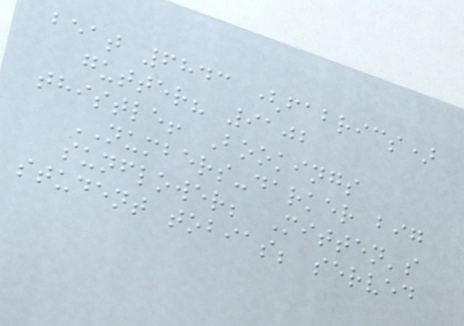beat 6843 (fabrics)
gutter? 9102
thistle! Bookings
NUMBERS-darker big
sunflower; Mitten's
student tobias; served
